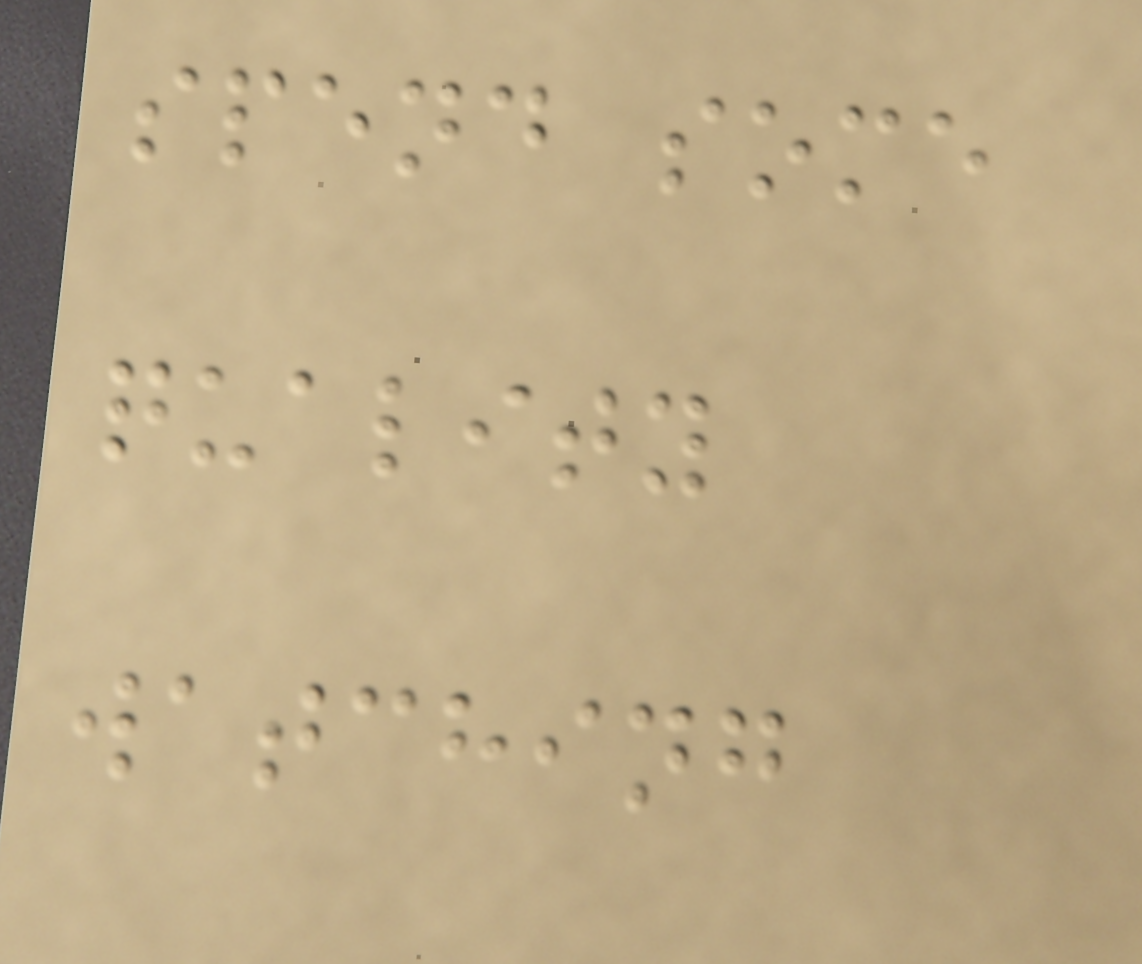spend some
quality
watching
